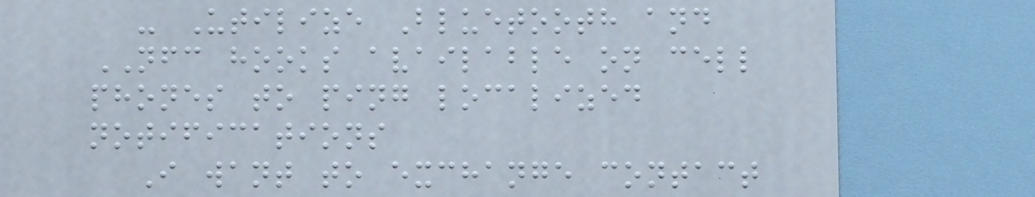- Utilize Bluetooth and
NFC hooks available on cell
phones to ping localized
notifications
I want to exchange contact
